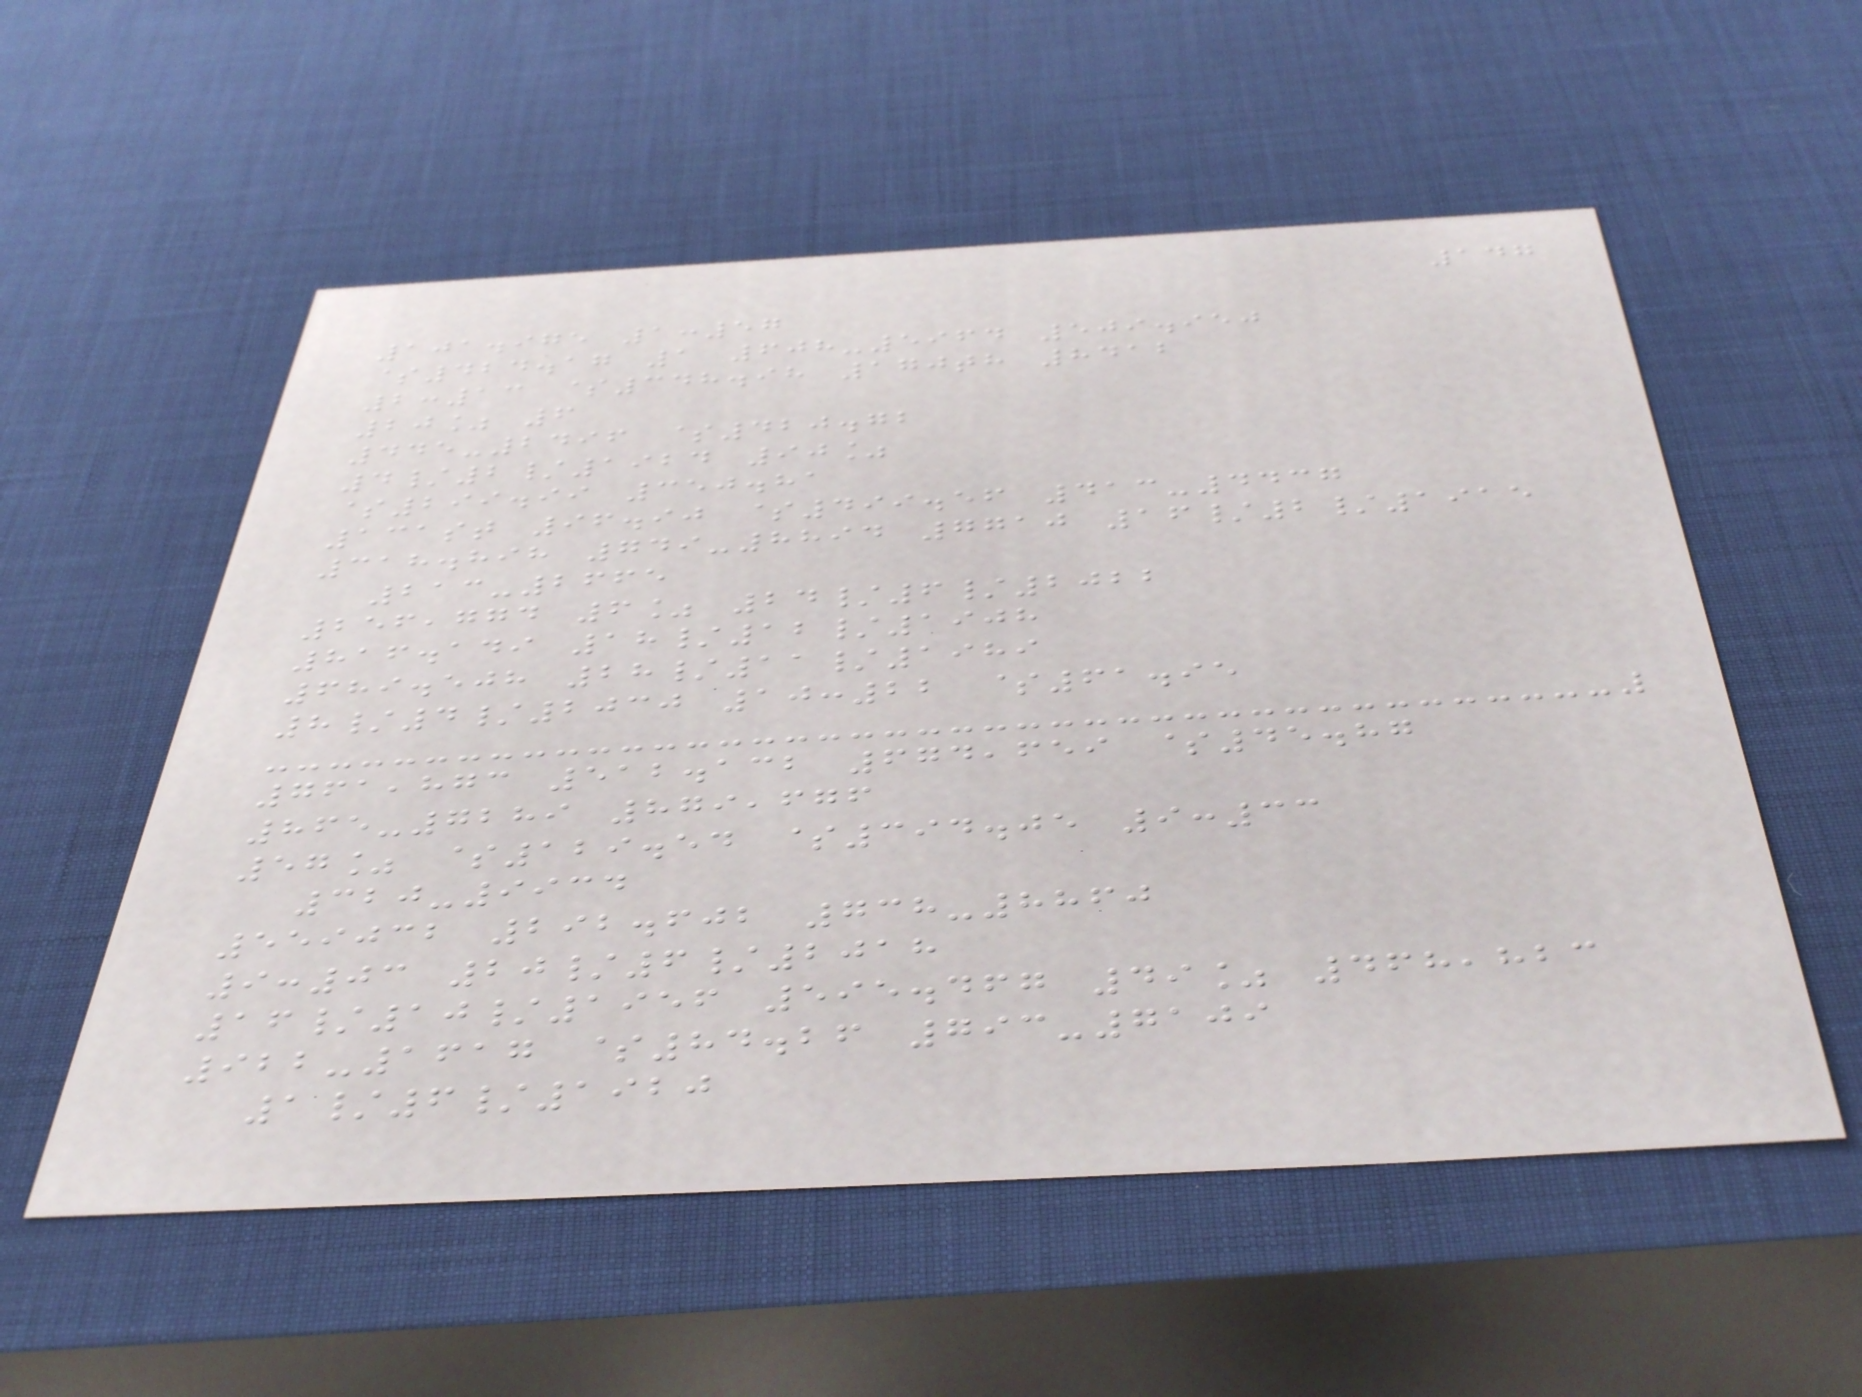147
101.975 1:57
$424.17 1 608-5964 509.950
2:13 $348.98 170th 8412
20% 6
445-2496 $420.72
4/2/1924 90%
$299.99 350.81
131st 96.90 $499.56 413-4437
318.898 749-8894 7710 16/2/1915
213-2665
256,774 6% 24/6/2022
816.149 18/12/1908
689.508 28/11/1989
8/4/2030 10:22 $61.95
761,873 512.132 674,659 $45.87
865-7289 879,676
57% $129.54 $394.05 9:33
320-9934
559032 292.602 738-8860
9:03 20/6/2018
16/10/1956 595.467 49% 468,823
922-1617 $84.26 793-7109
1/6/1920
